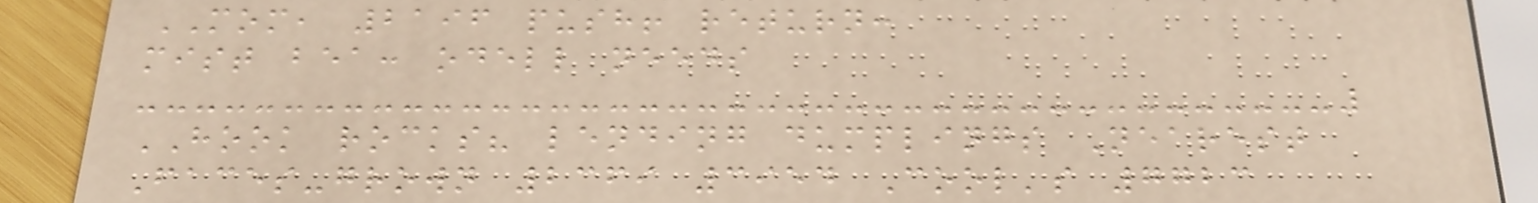MOM, 2196 push! return:
mist bea: odell needs
HOOK rocks? lending dumplings Nearest
Faces-grown 2369 3954 Cool's 7723
